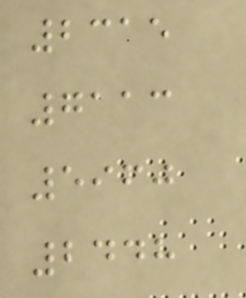2315
7113
5960
2448
